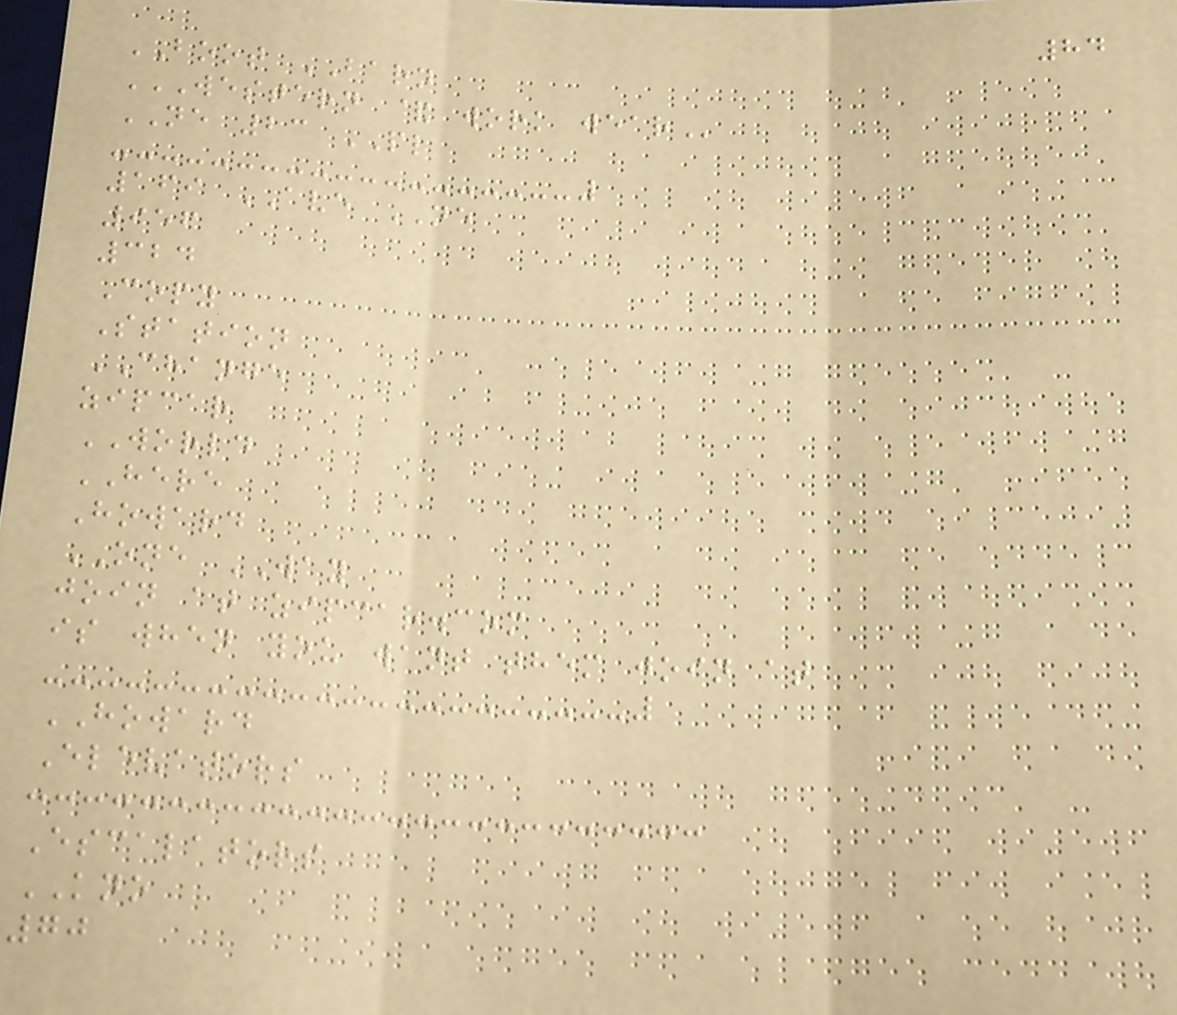84
BOOT BARN
WESTERN & WORK WEAR
NE 23 PL
169 AVE NE
956
324
Copy
Station
CHANGE
zipcar
WORLD
HERE
Howard
ONE WAY
join at zipcar.com
is when you want them join at
HOWARD
Elevators
Escalators
KNO
70
